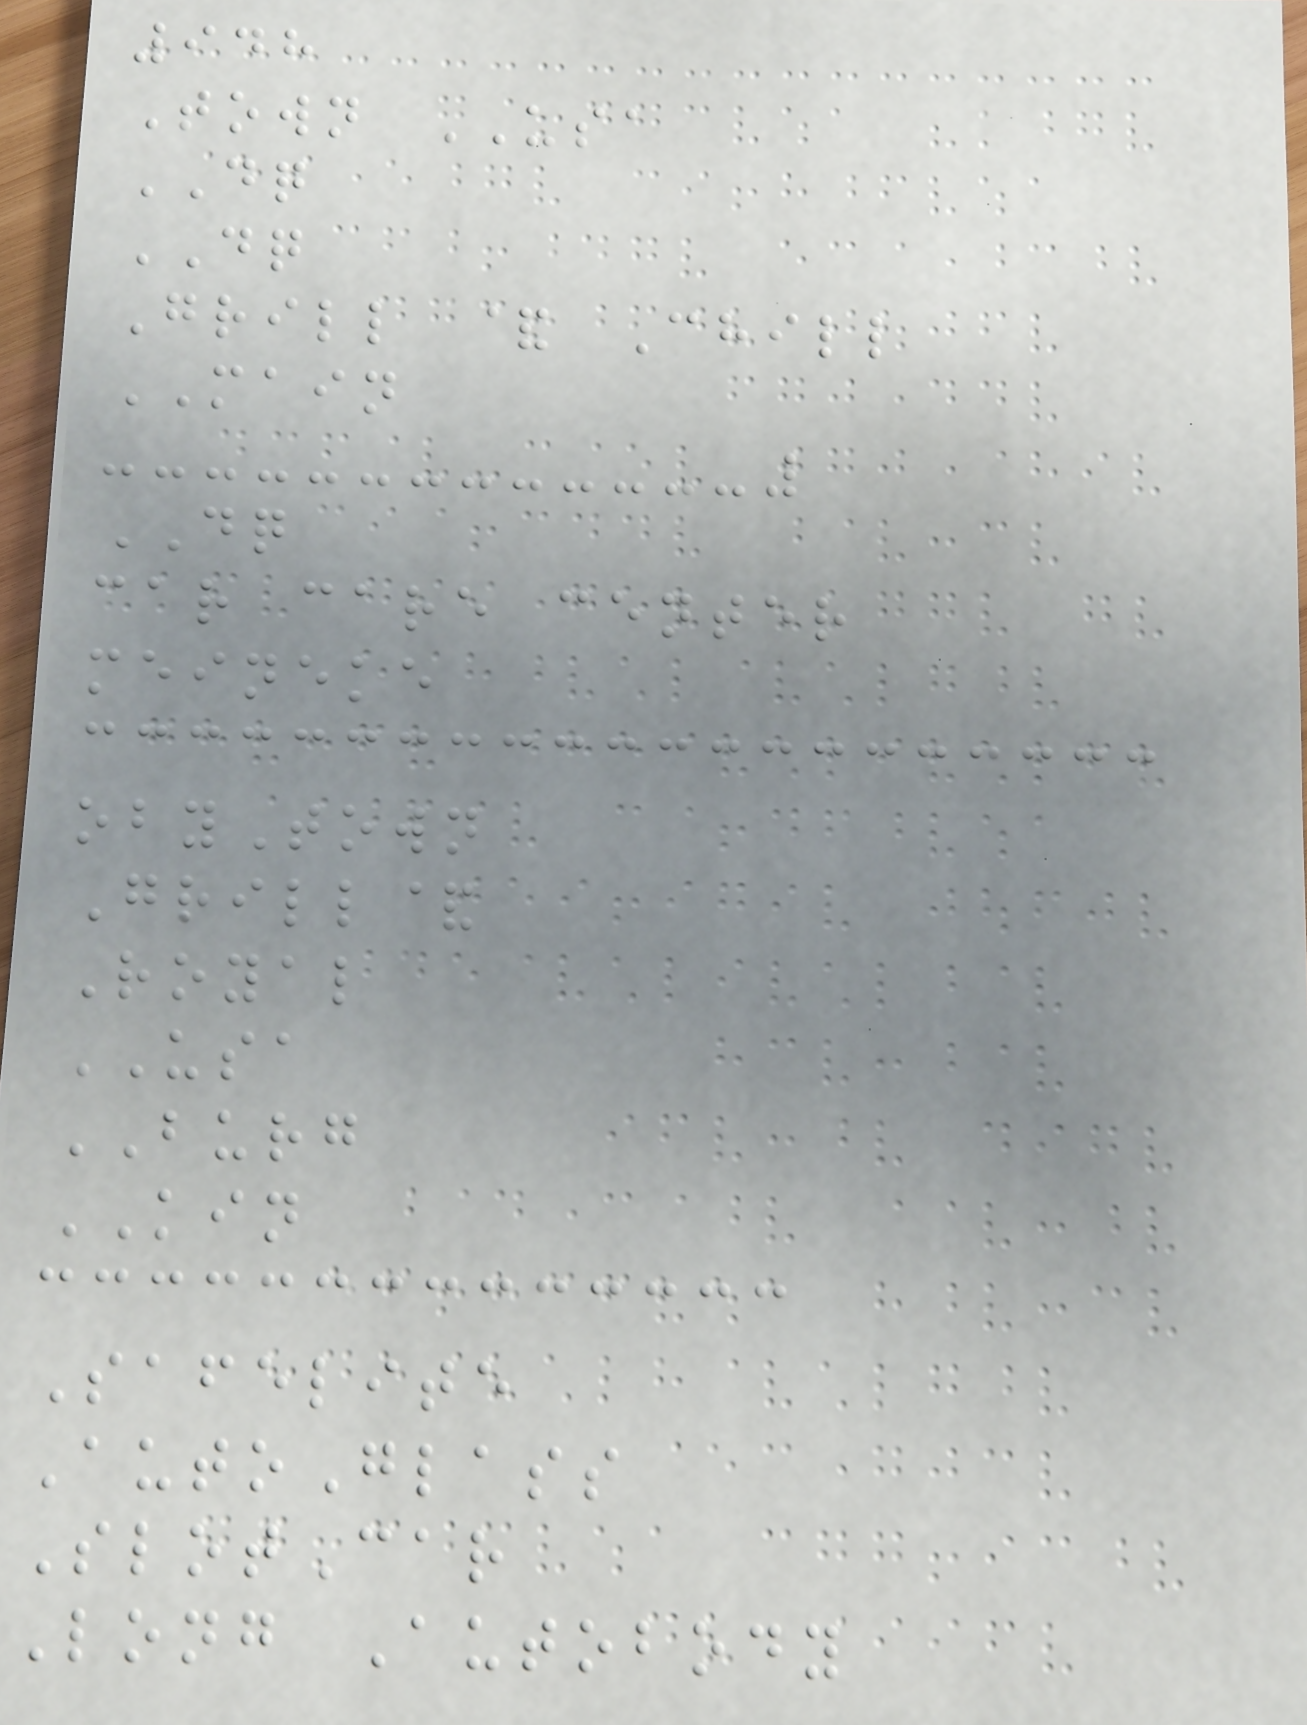948
Town USA
DQ
DQ
Grill & Chill
MAIN
DQ
car care center
meineke
obyTown
Grill&
Royal
USA
BURG
KIN
Safelite
AutoGlass
SlotCar
Long Autobody
